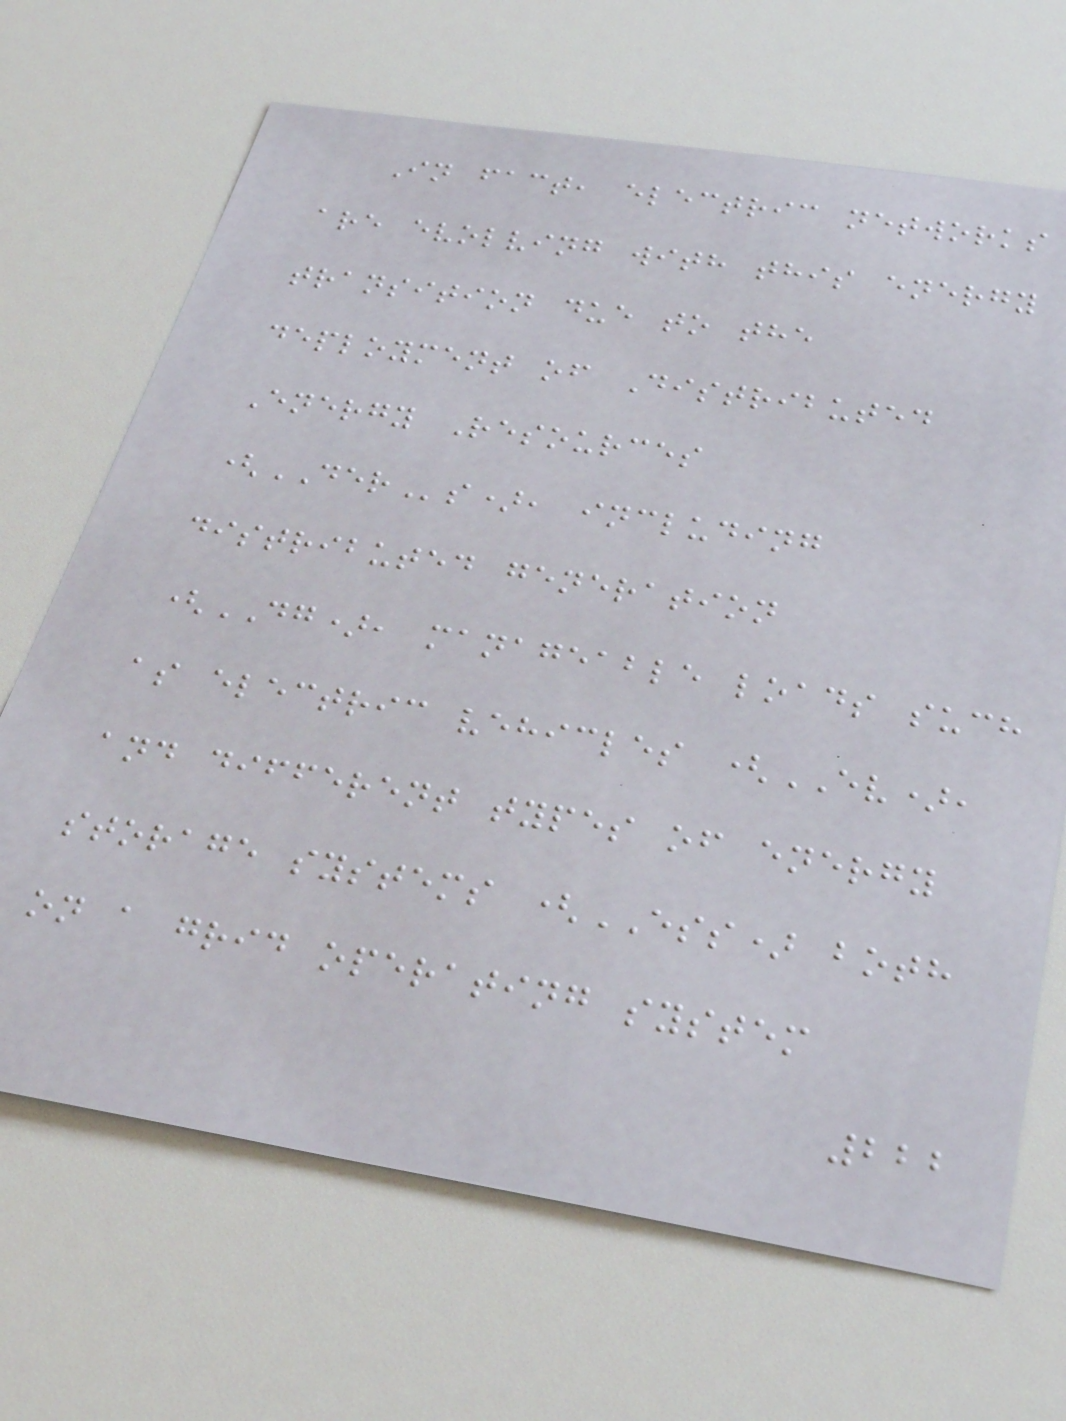In fact, electric networks
are evolving with this energy
transition due to the
deployment of Distributed
Energy Resources
(DERs), including
distributed generation
(DG), manageable loads such
as electric vehicles (EV),
and different types of energy
storage systems (ESS) both
on a grid operating system
222
